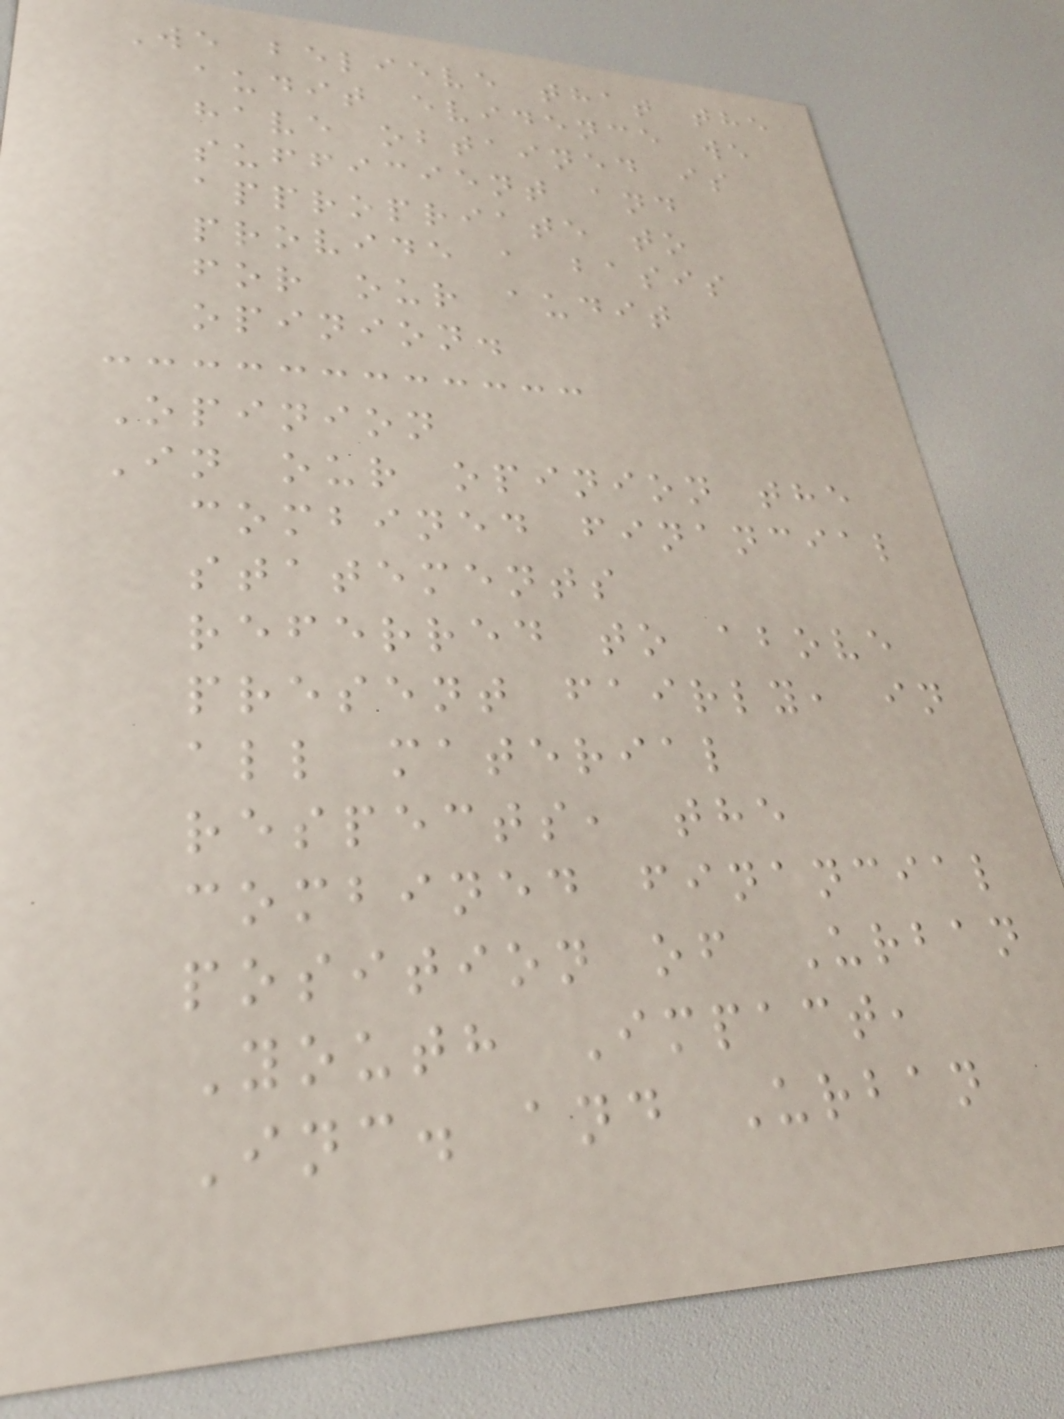We believe that the
audit evidence we
have obtained is
sufficient and
appropriate to
provide a basis
for our audit
opinion.
Opinion
In our opinion the
combined financial
statements
referred to above
present fairly, in
all material
respects, the
combined financial
position of Urban
Youth Impact,
Inc. and Urban
